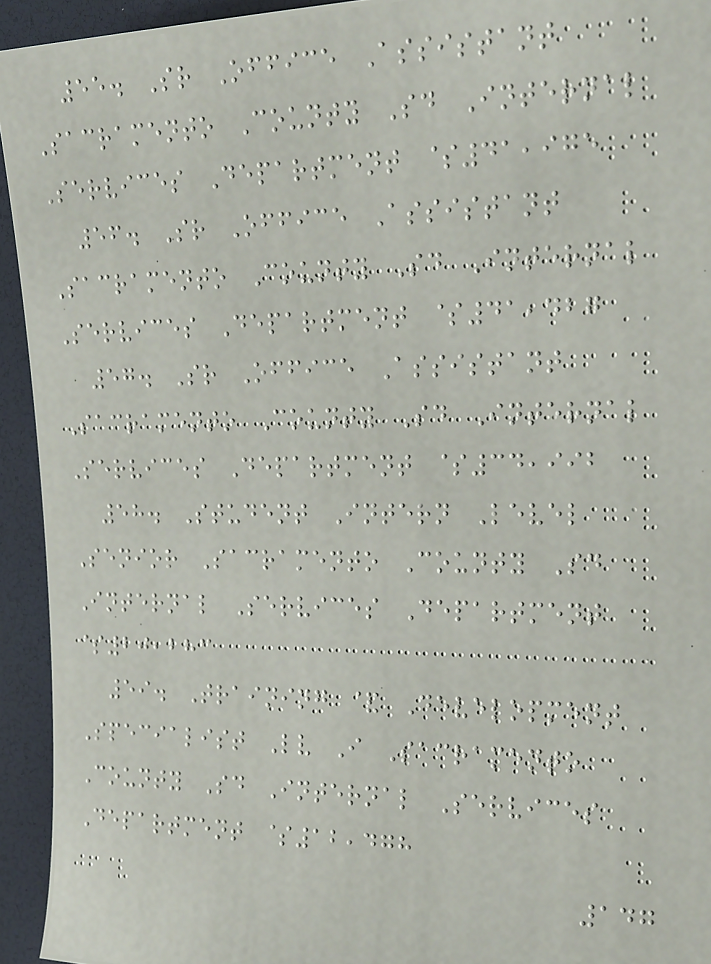55. Sr Office Assistant
Sacramento County Sd Internal
Services Department $41,975
56. Sr Office Assistant
Sacramento County Sd Internal
Services Department $41,427
57. Sr Office Assistant
Sacramento County Sd Internal
Services Department $34,992
58. Student Intern Level
Senior Sacramento County Sd
Internal Services Department
$20,283
59. Training & Development
Specialist Lv I Sacramento
County Sd Internal Services
Department $12,478
147
